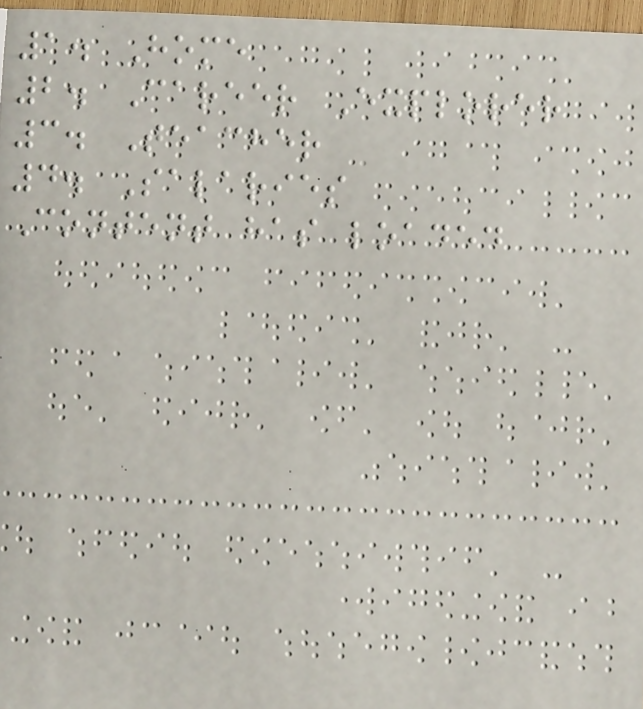1. Home
2. Career Explorer
3. Teacher
4. Salaries
Content has loaded
